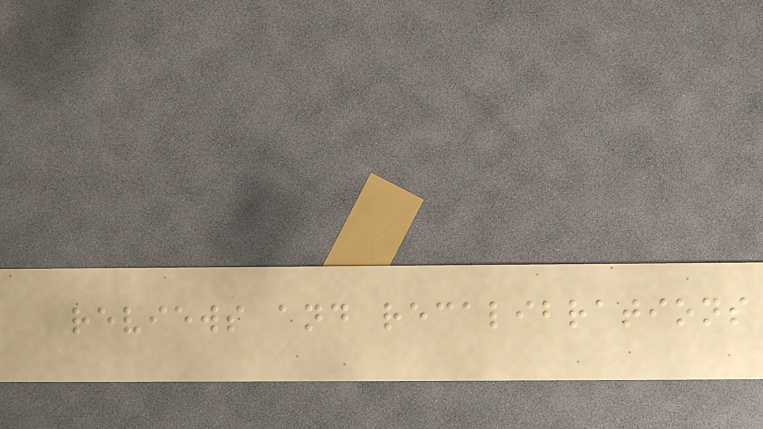reviews and recalibrations
